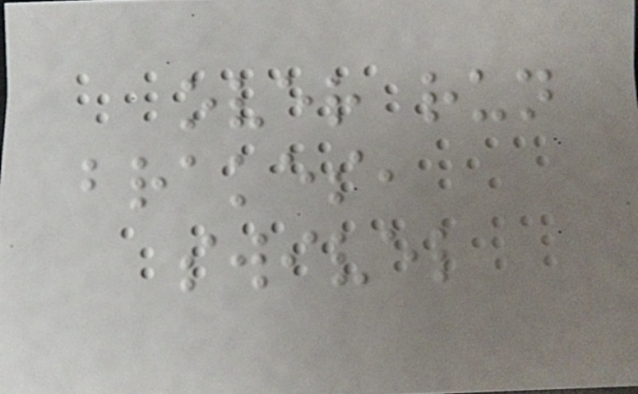over run
brakes,
swivel
